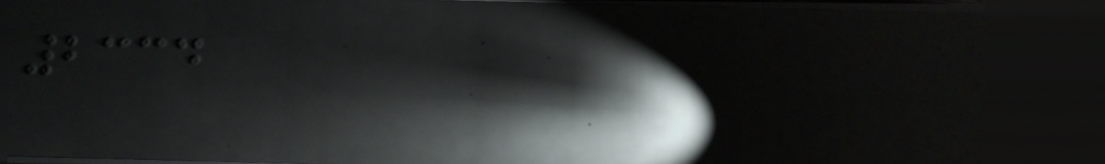2334
